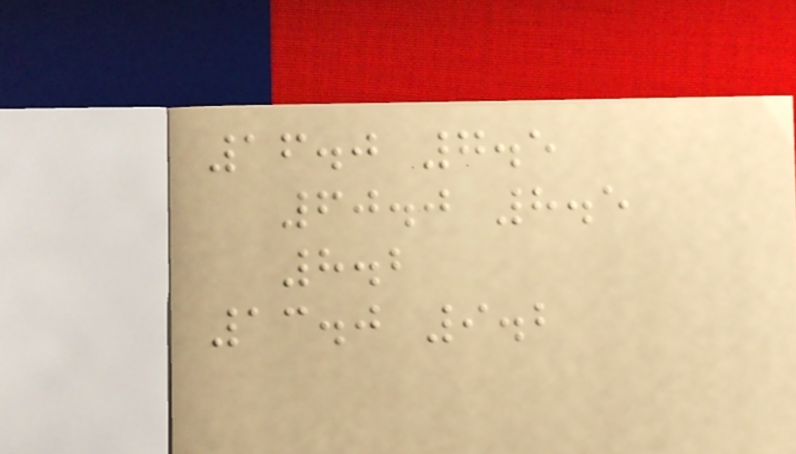16.0 7.5
60.0 8.5
8.2
13.0 9.2
